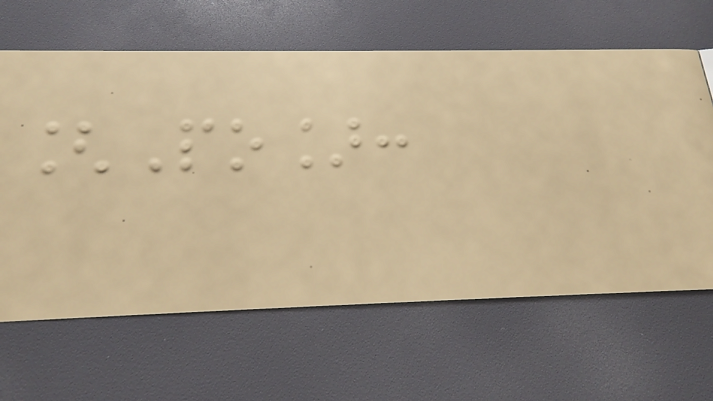[Po]:
